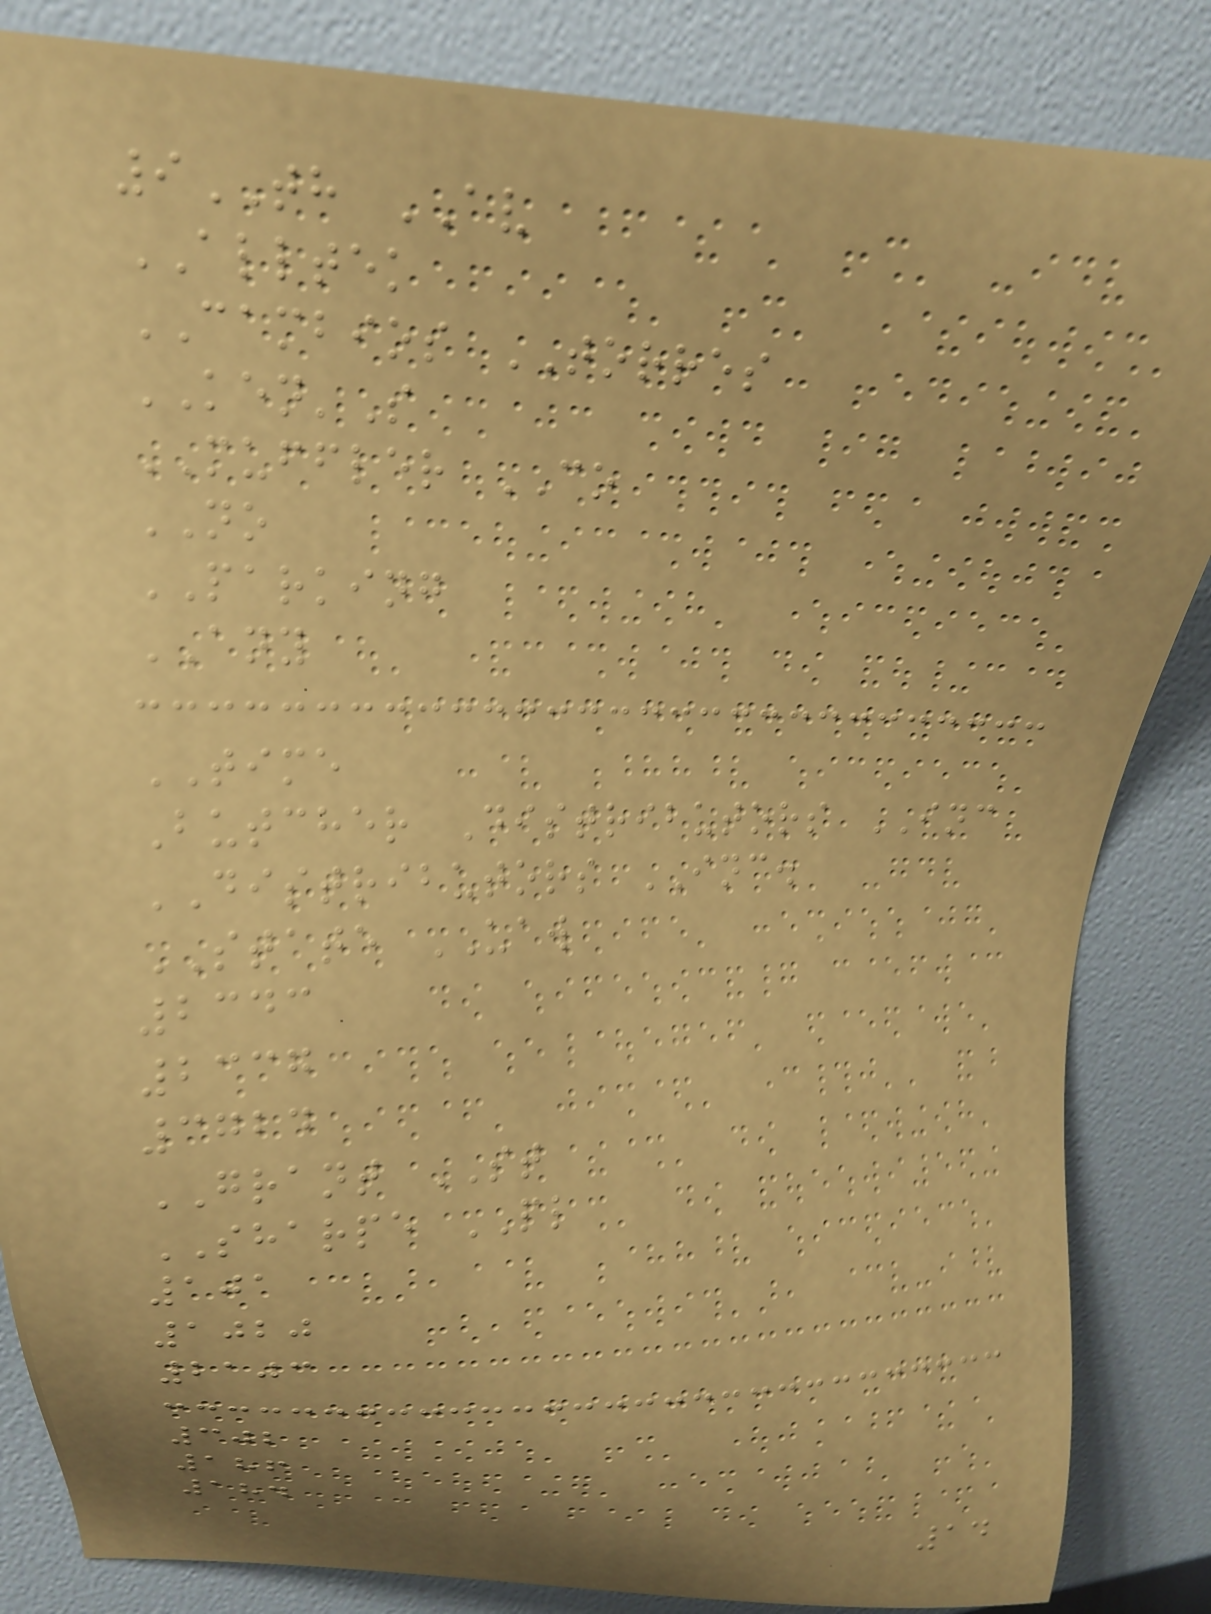9TH AV
ALLTEK
CAMBIOS TORRES
KEN'S
MUFFLER CO
NO
PARKING
ANY
TIME
Butcher Distributors INC
DISTRIBUTORS INC.
STATE UAW
2343
2337
3724
GRANT ST
SHARPE PL
101
1020
2103
302
186
184
14
